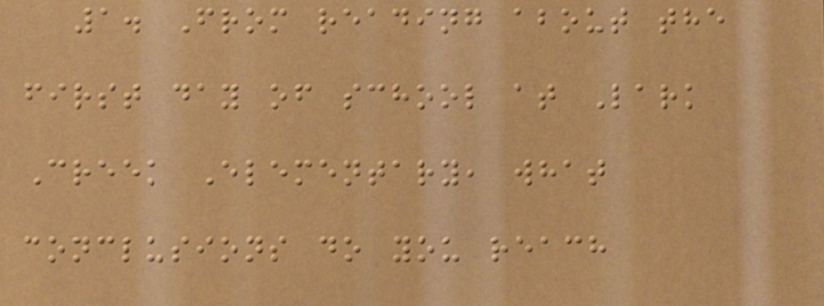1. From reading about the
first day of school at Lark
Creek Elementary, what
conclusions do you reach
